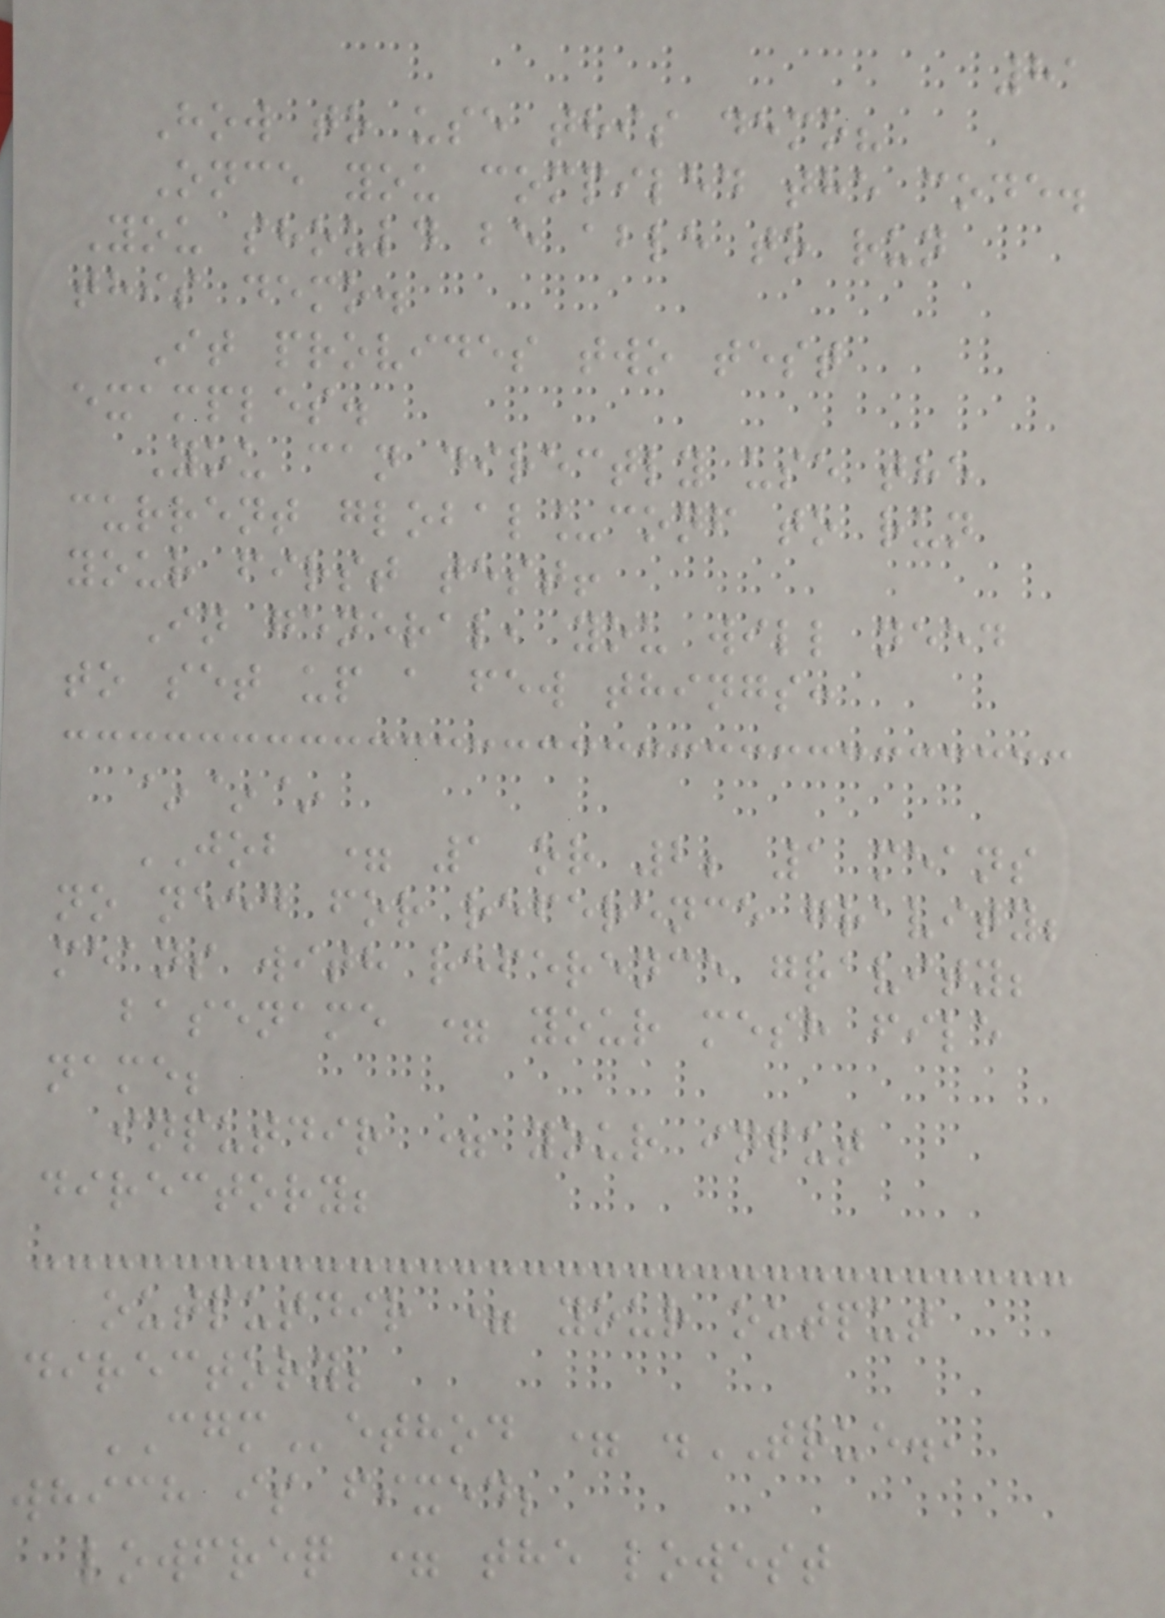81
How to use this demo?
Once you compiled the code.
You should be able to run
this demo.
It provides two test
examples.
You can directly use the
current global_conf to run
your first test!
In general, you will need
to set up a few things:
~~~
JOB = 1 or 2; 1 means
no need for reference gravity;
means with reference gravity;
basename = your mesh file
name;
inputdir = your input
directory;
outputdir = your output
directory;
CGMethod = .TRUE.,
which is fixed;
lowfreq = the lowest
